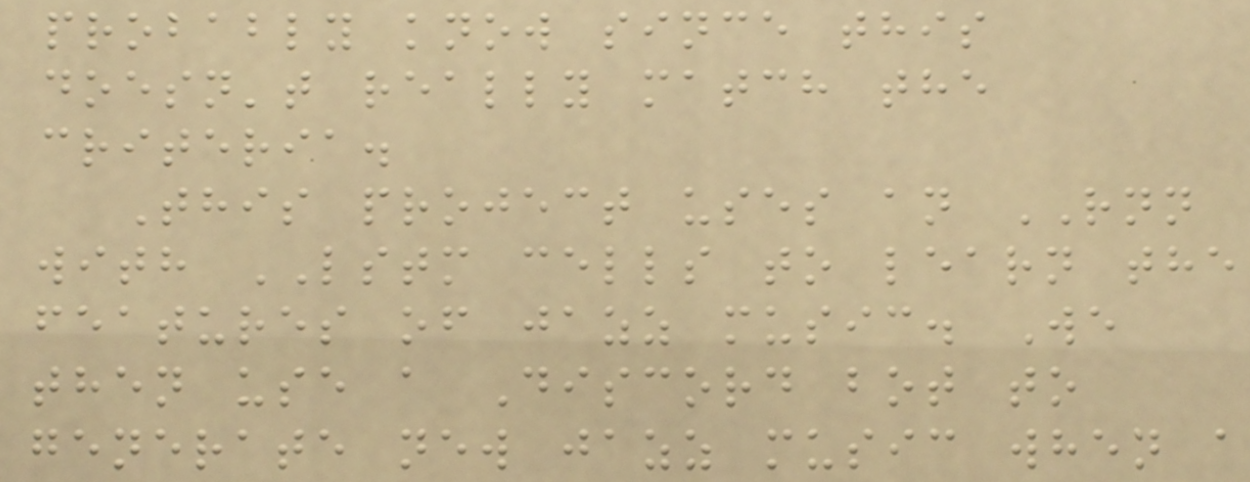probably know since this
doesn't really match the
criteria.
This project uses an RNN
with LSTM cells to learn the
features of jazz music. We
then use a Discord bot to
generate new jazz music when a
